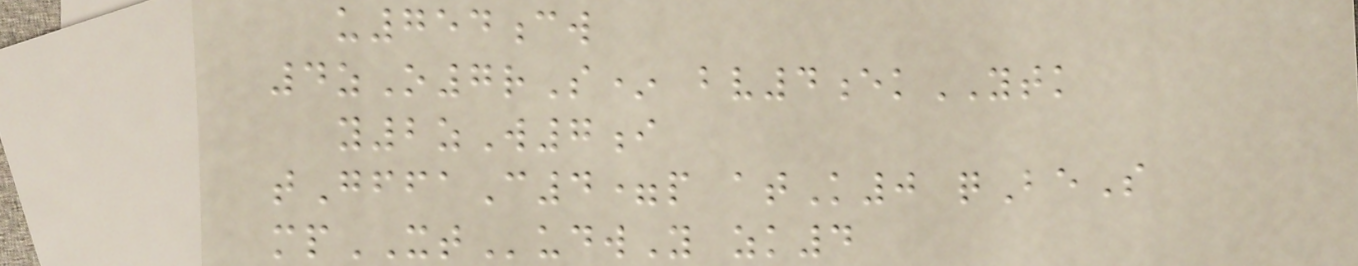u754cw
4zO7rS* bv4ekYTK
y2zW7i
tGffaC4=p atK0 qBeS
mpXTudwY zk4
